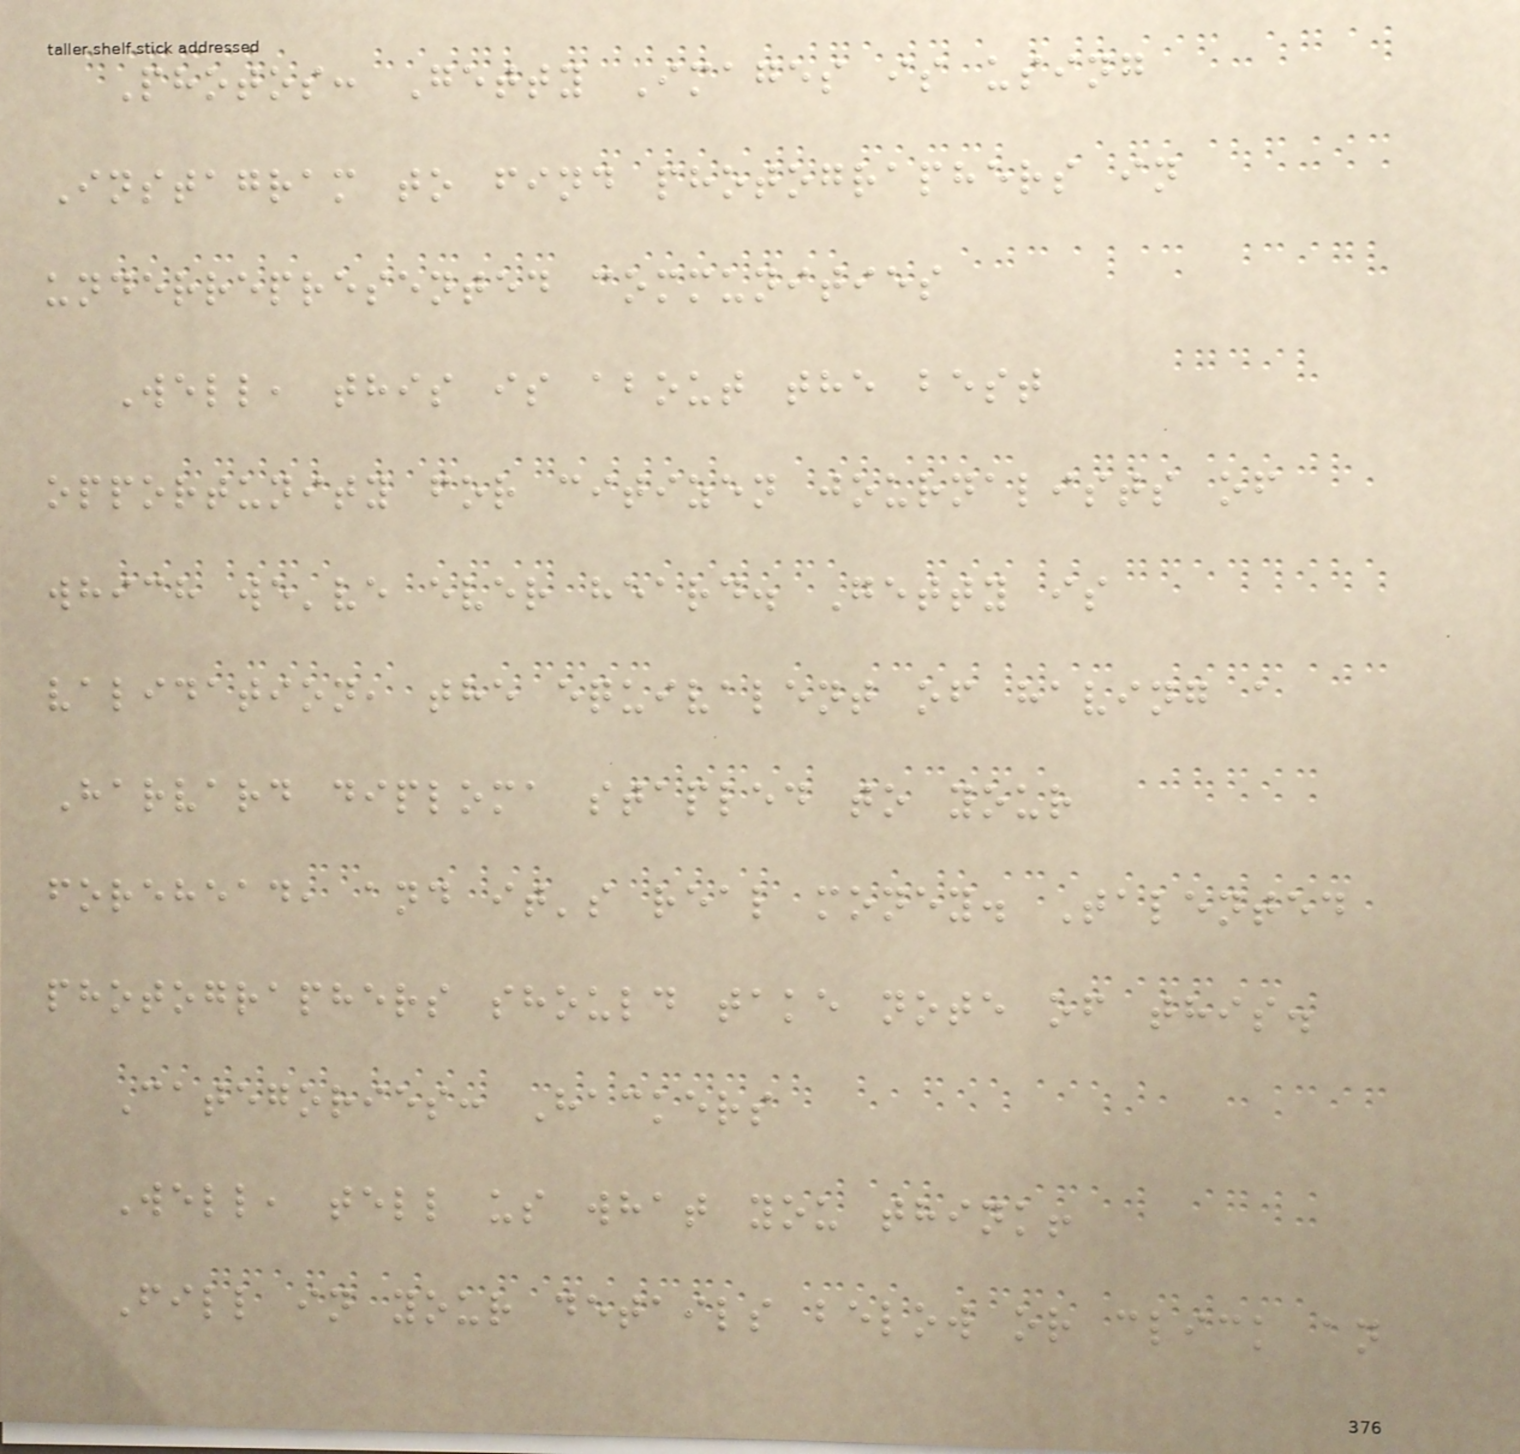Photos: Getty Images is using
Instagram to find photographers in
underrepresented communities
Well, this is about the best
opportunity for citizen journalists of
which we've ever heard. Getty is
validation, the equivalent of having a
Harvard diploma stapled to your
forehead, and it's real money. Talented
photographers should take note of this.
Categories: Hackers
Well, tell us what you think!
Fill in your details below or click an
